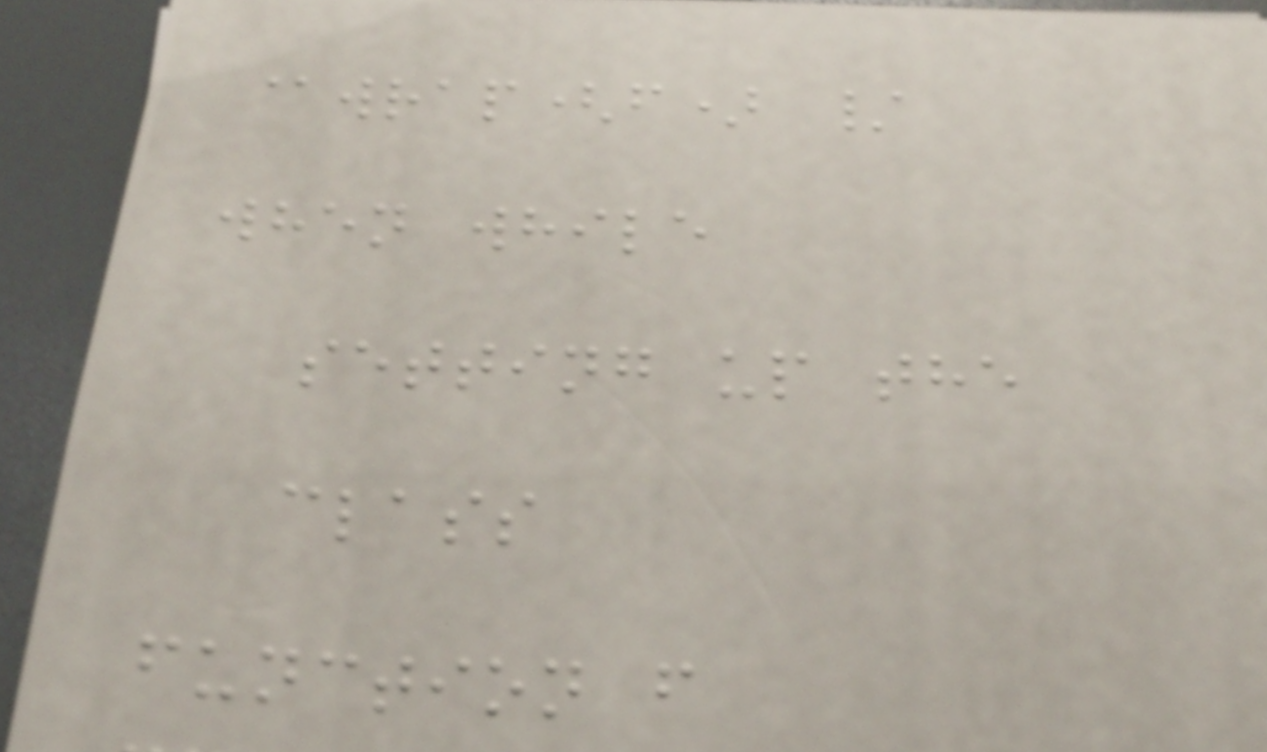@wrap(f) /
when while
setting up the
class
function f
